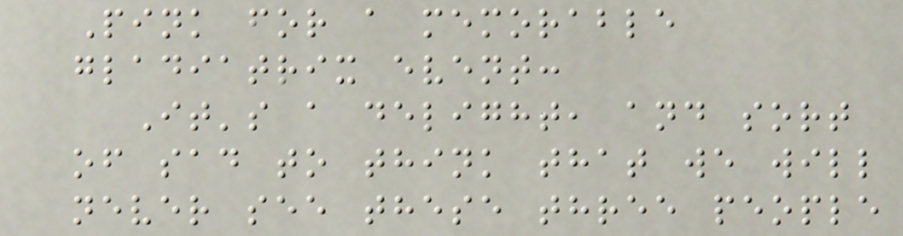Pink for a memorable
gladiatrix event:
It's a delight, and sort
of sad to think that we will
never see these three people
